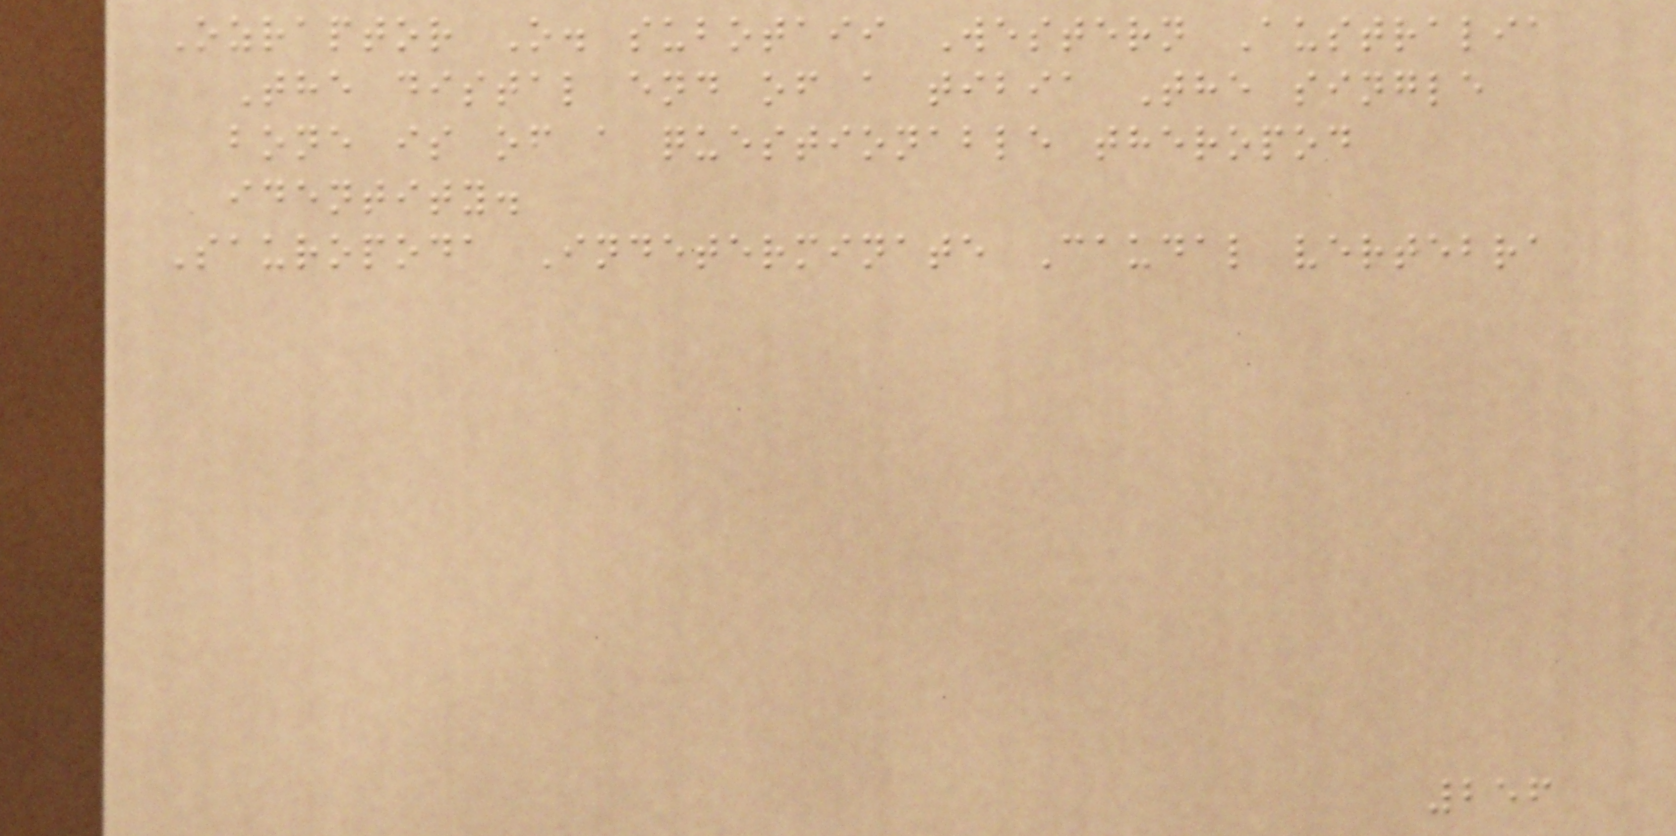Ozraptor O. subotaii Western Australia
The distal end of a tibia The single
bone is of a questionable theropod
identity.
Sauropoda Indeterminate Caudal vertebra
256
